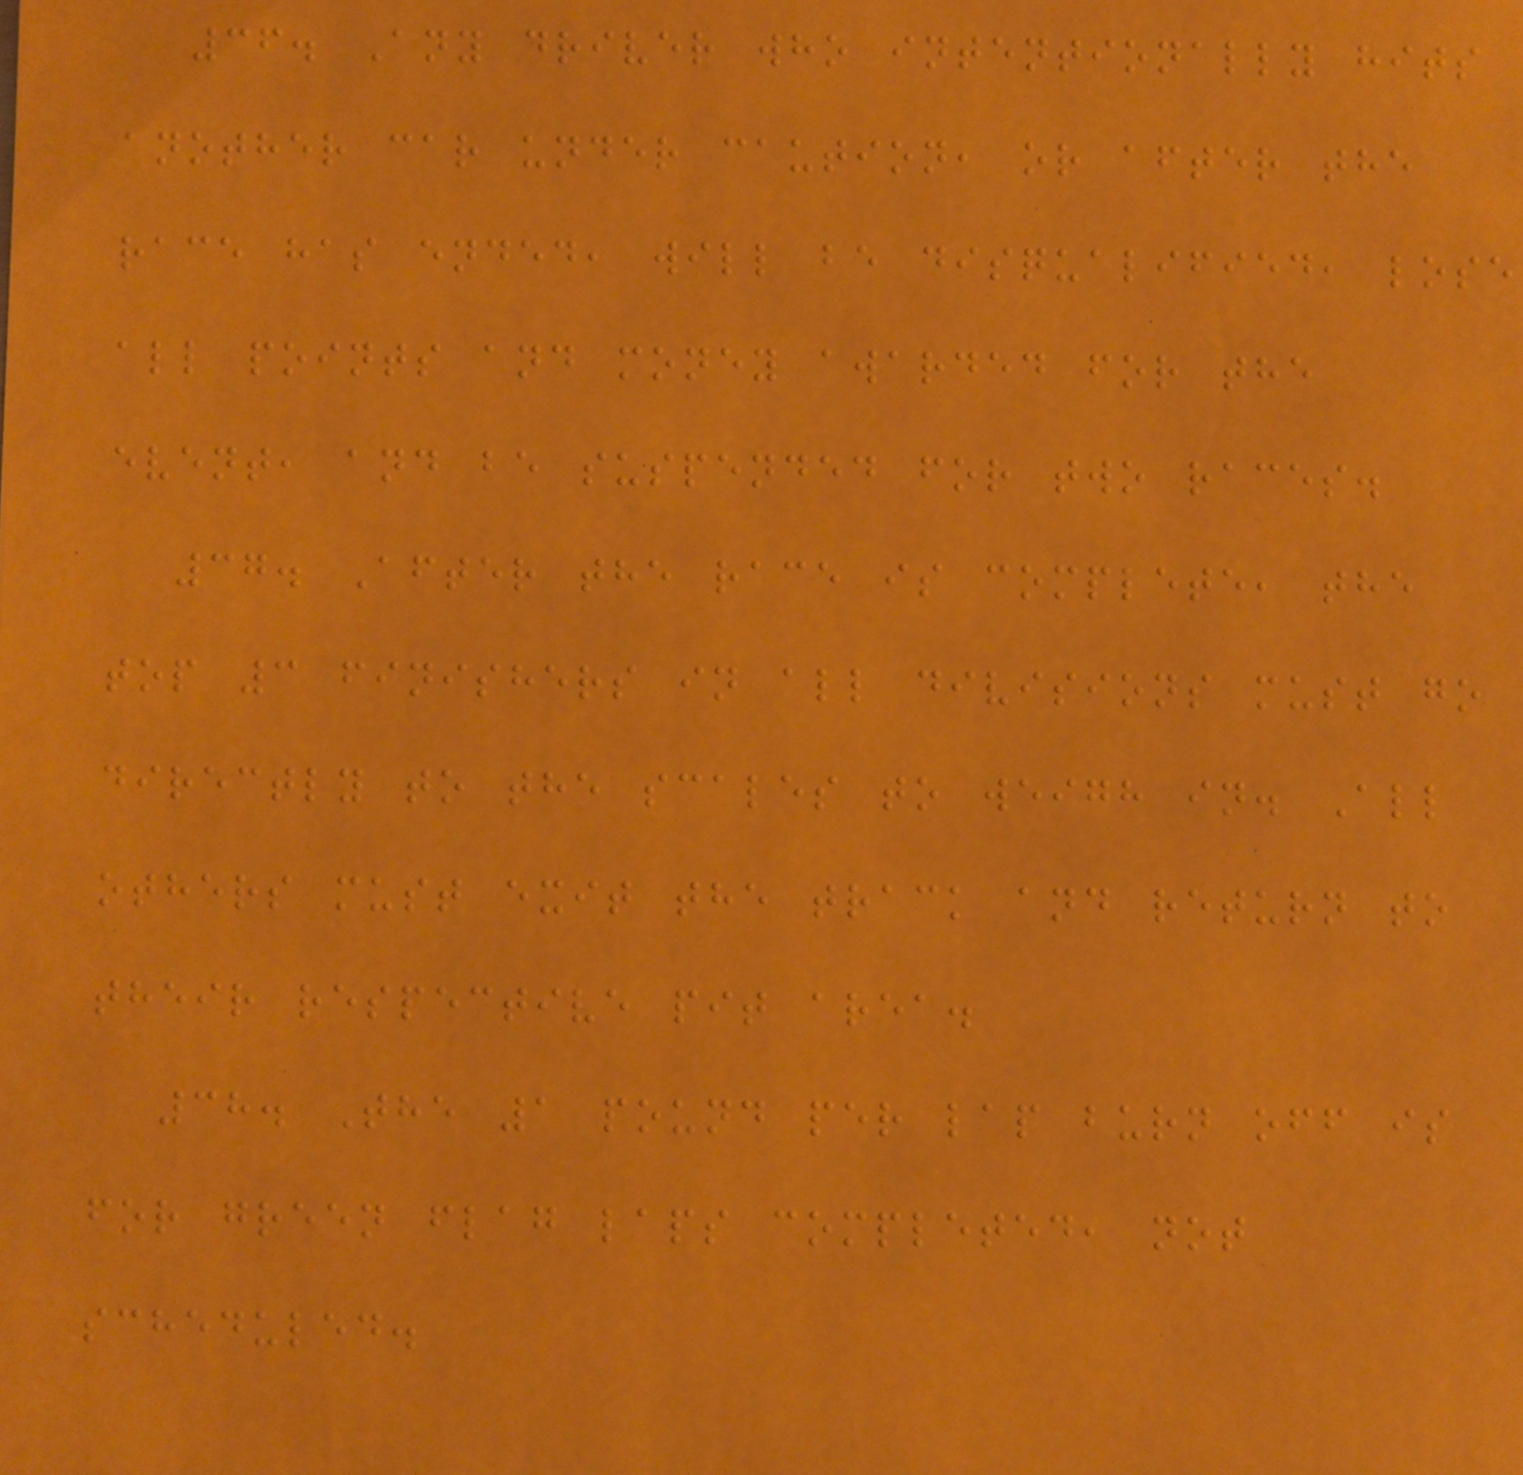36. Any driver who intentionally hits
another car under caution, or after the
race has ended, will be disqualified, lose
all points and money awarded for the
event, and be suspended for two races.
37. After the race is complete, the
top 3 finishers in all divisions must go
directly to the scales to weigh in. All
others must exit the track and return to
their respective pit area.
38. The 1 pound per lap burn off is
for green flag laps completed, not
scheduled.
